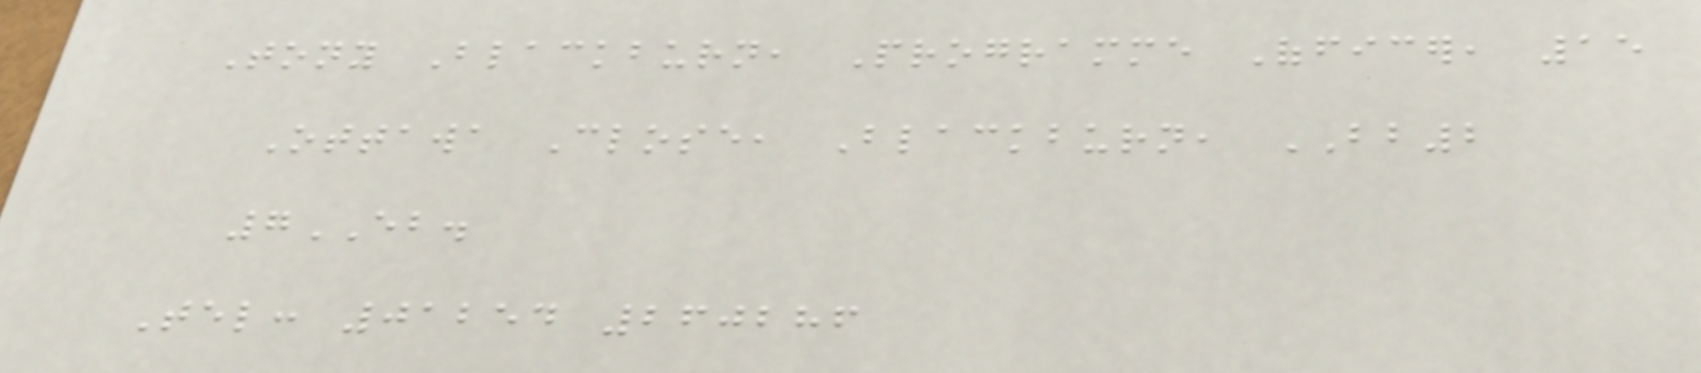Tony Blackburn, Programme Officer, 15
Ottawa Close, Blackburn, BB2
7EB.
Tel: 01254 260286
